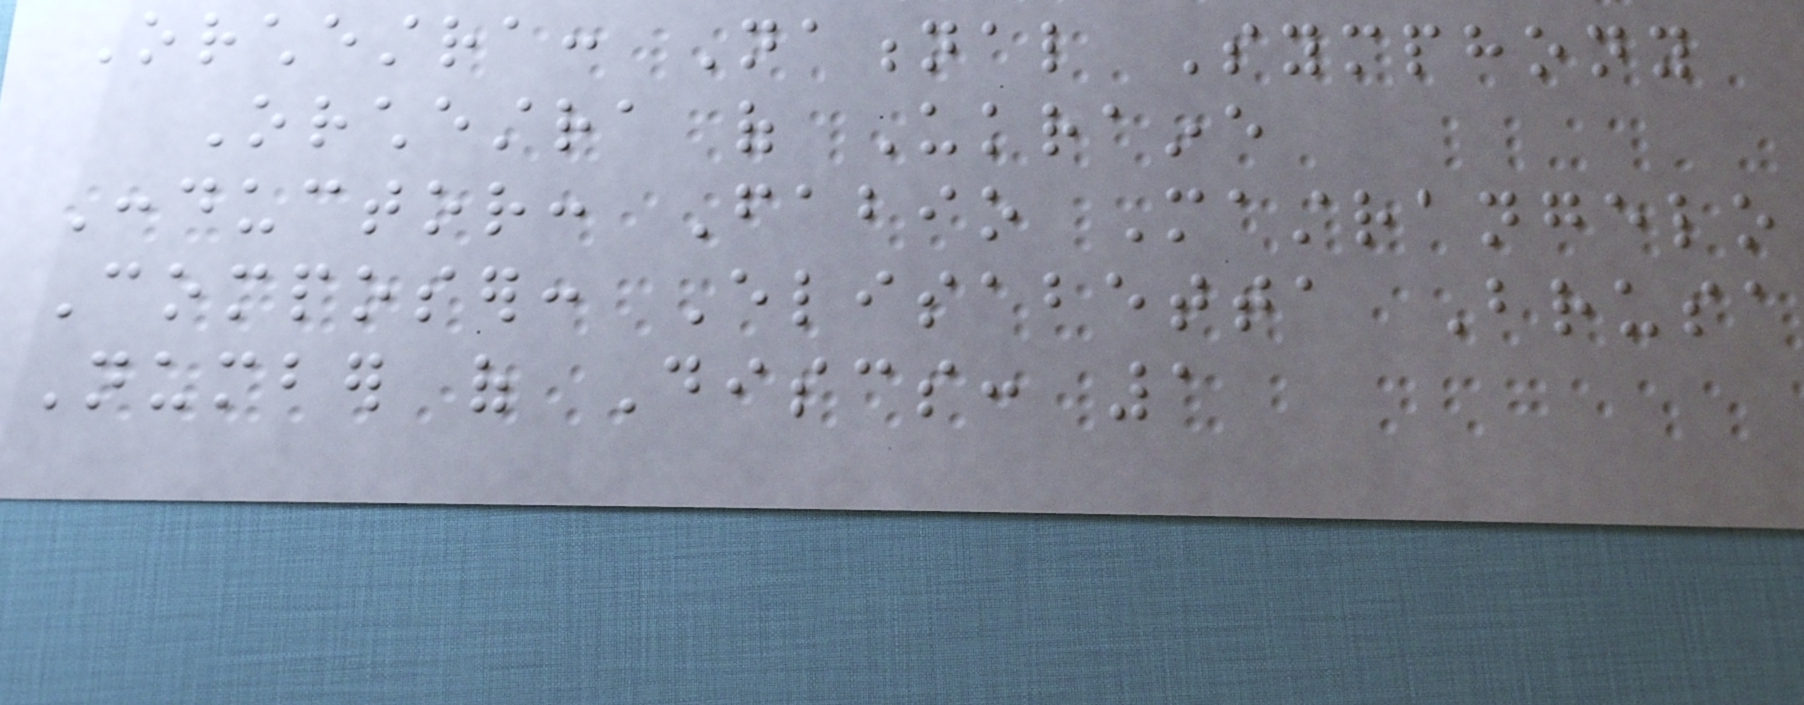Orchestra: National Symphony
Orchestra of Ukraine
Conductor: Fabio Mastrangelo
Composer: Elisabetta Brusa
Number of Discs: 1
